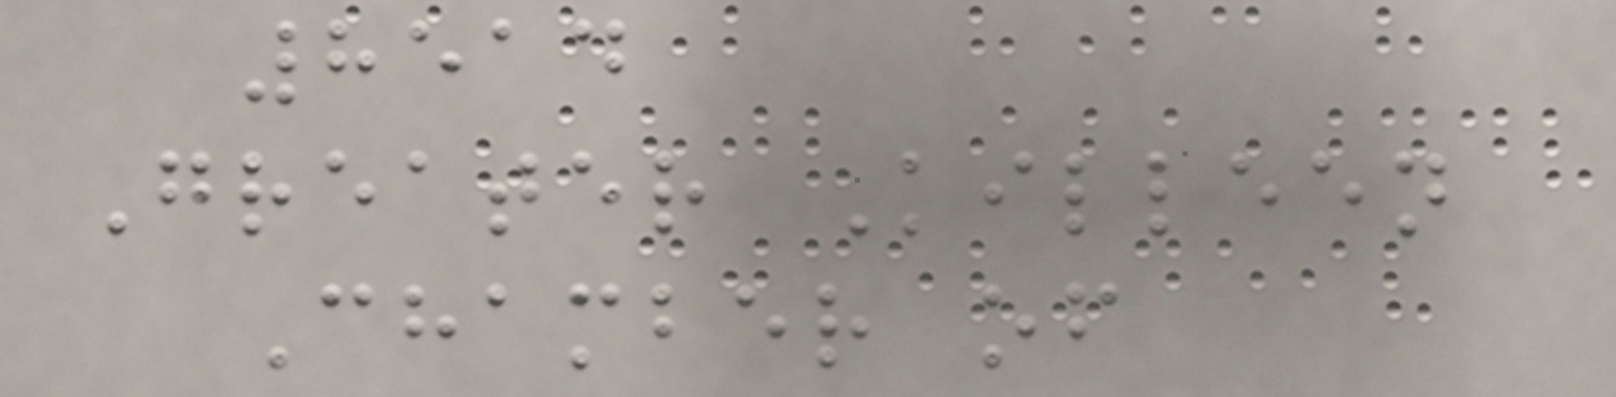8514
Greater Killeen
Chamber of
